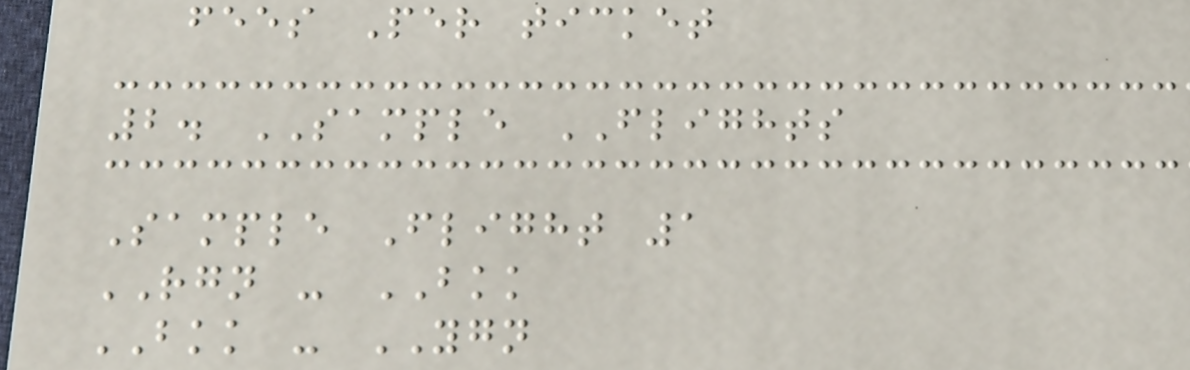fees Per ticket
2. SAMPLE FLIGHTS
Sample Flight 1
RGN - BKK
BKK - YGN
